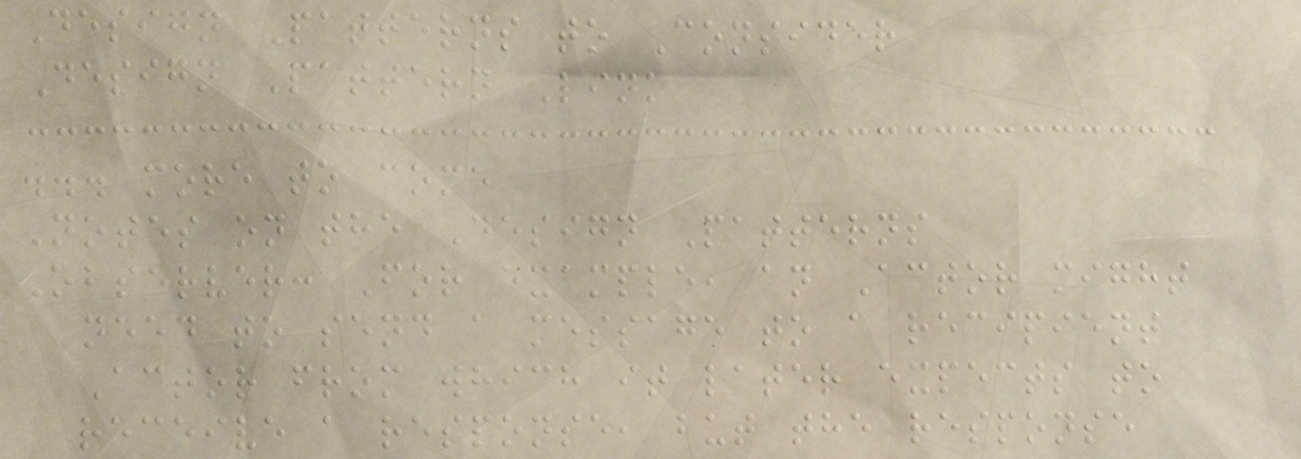Design Patterns to Consider
Design Pattern Link
... more to come
Notes on the Design Patterns
Observer: For example, an Actor might
need to send a message to a recipient
Actor from which it later expects to
receive a response, but the response
